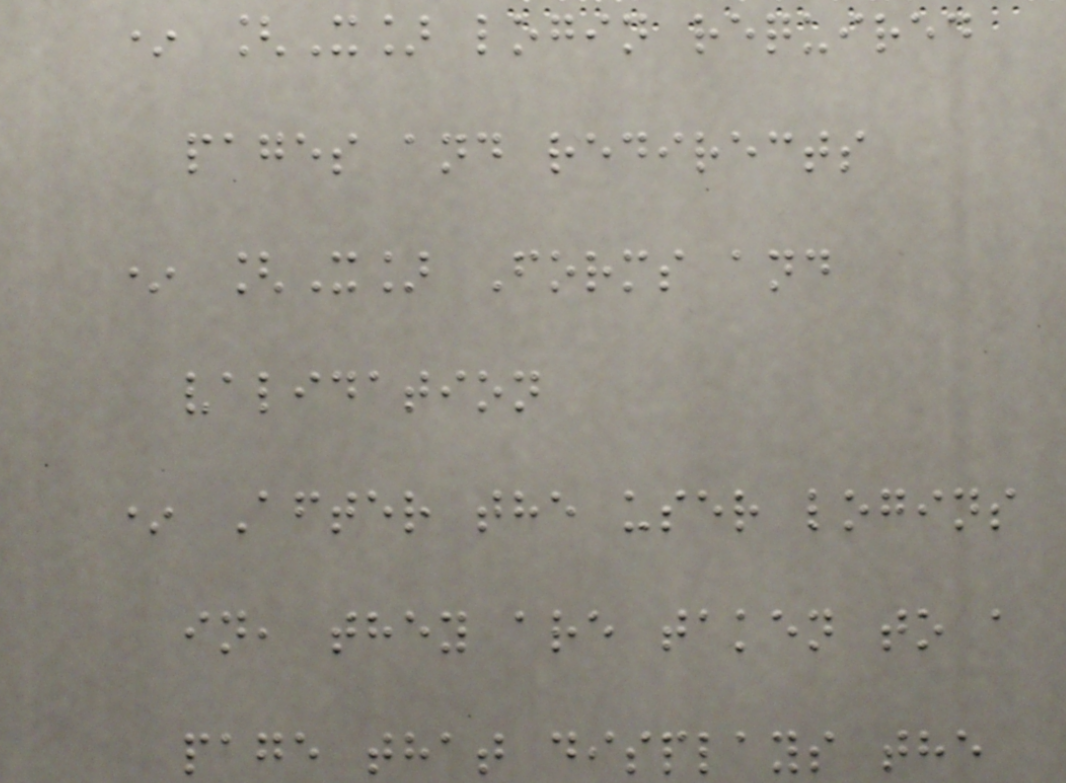* [X] login required
pages and redirects
* [X] Forms and
validation
* After the user logins
in, they are taken to a
page that displays the
